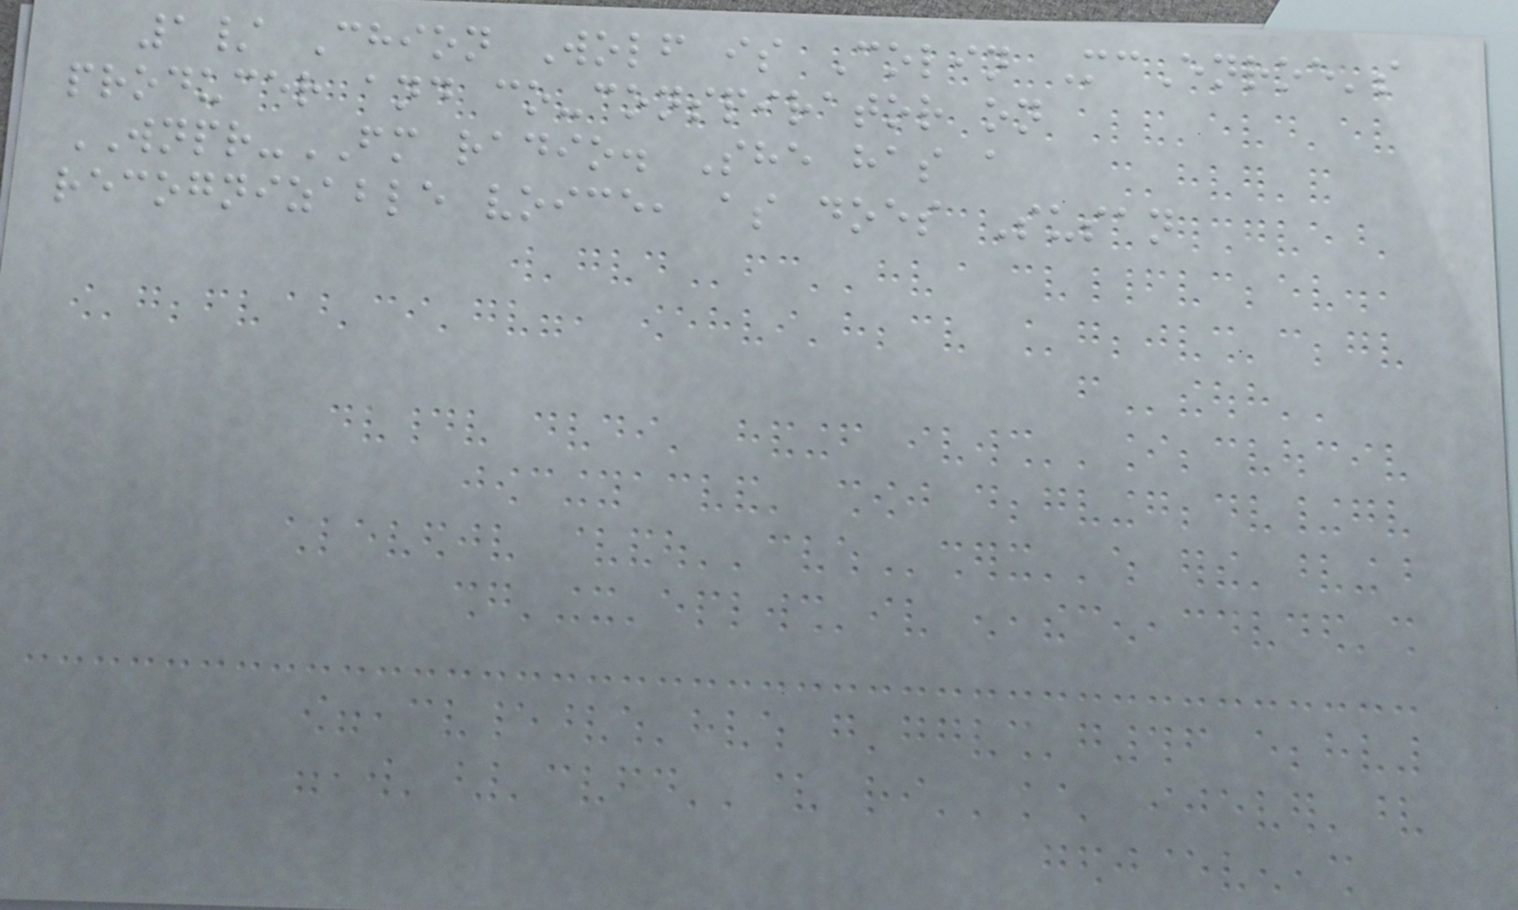1/ Chion Wolf is Colin McEnroe's
producer and co-conspirator on
WNPR-FM radio. She has a
recognizable voice, as does Susan
